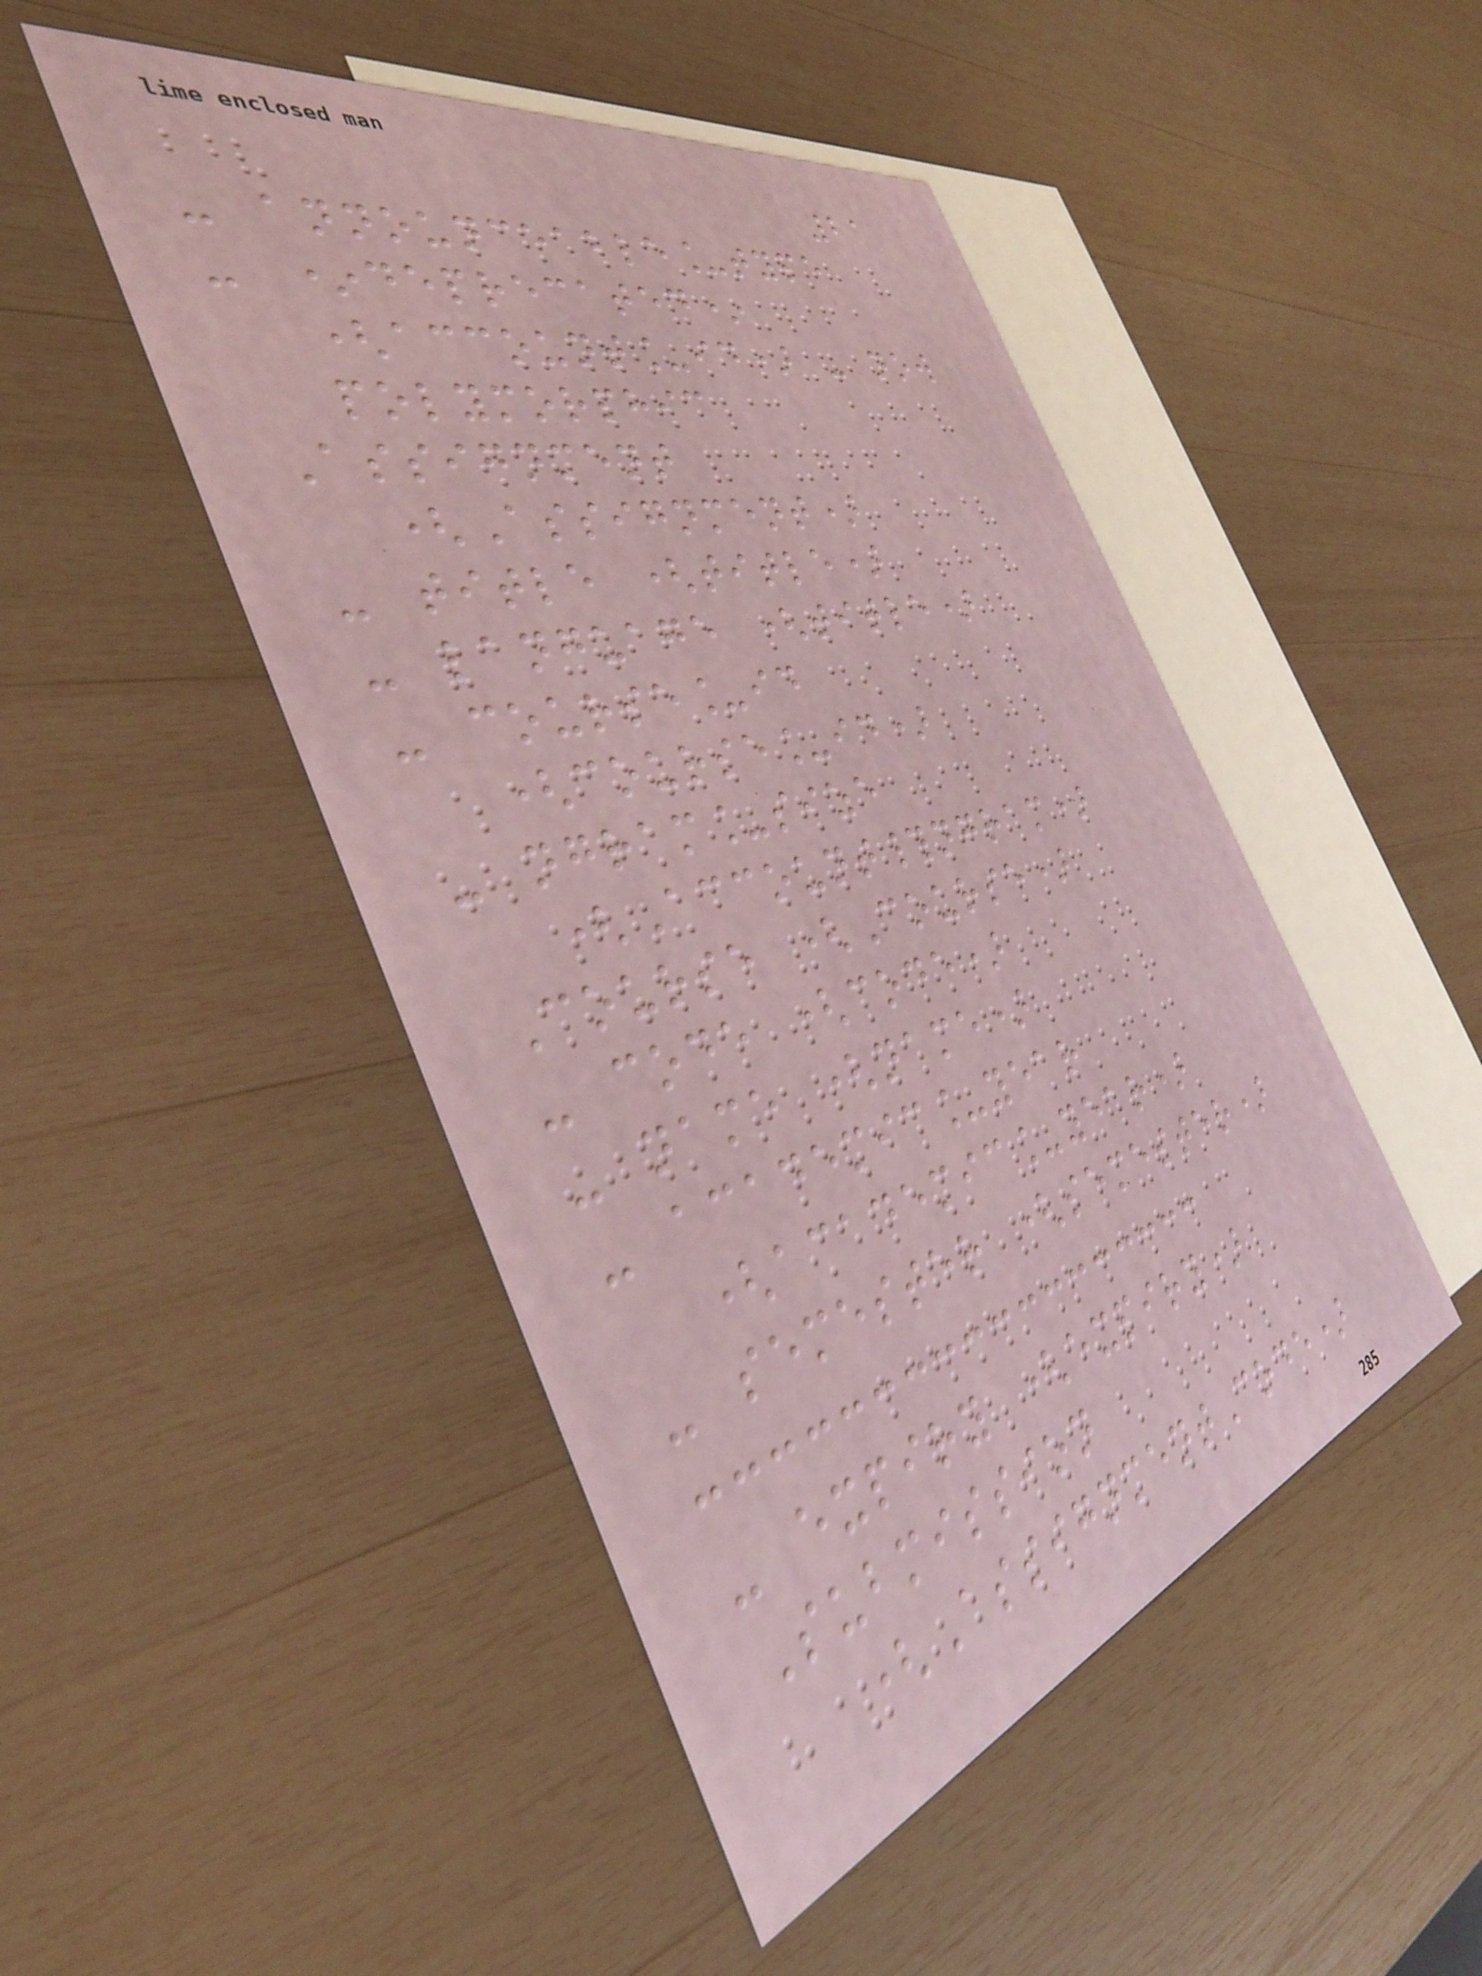21
- announceable_type
- *deprecated*
(account_id) - now
polymorphic
Assignment
(Assignment)
- title (title)
- language (title)
- course_id
(course_id)
- ngram_size
(Account#ngram)
Course (Course)
- code (code)
- name (name)
- academic_year
(academic_year)
- semester (semester)
- expiry (expiry)
Submission
(AssignmentCode)
